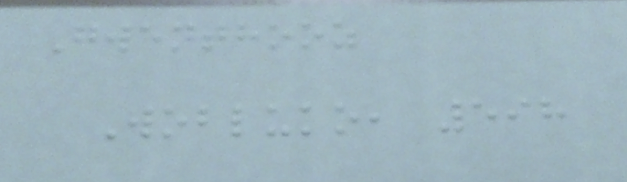Gwenthooz
Wobluko, 598
